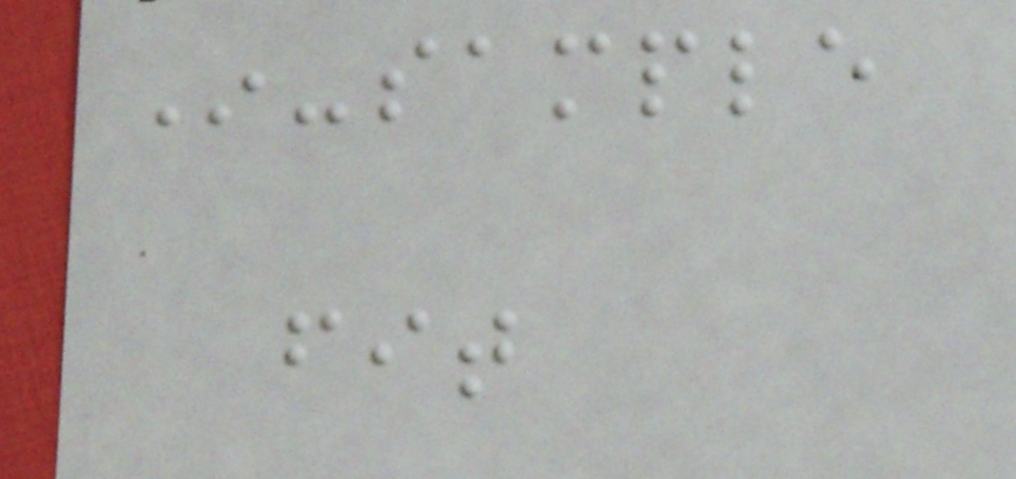In-sample
fit
